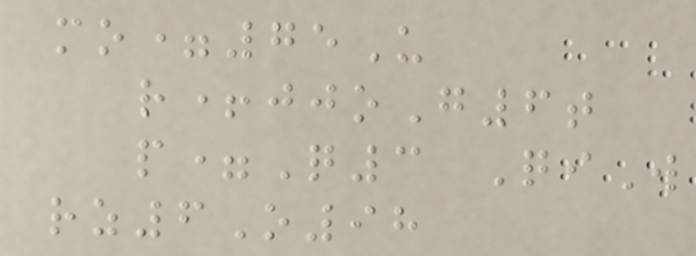mo=75U
r+jjoG6t
p=Q3 QiW
rz6O98
